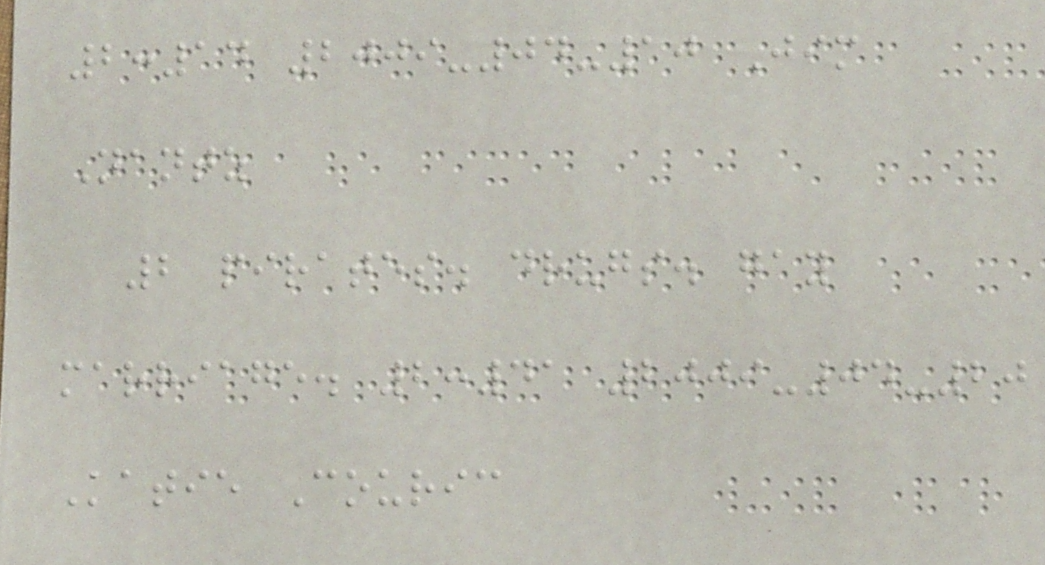2:14 2009-04-10 Jim
Nantz
2 pirates. drugs. gay
marriage. 2:41 2009-04-20
Katie Couric
